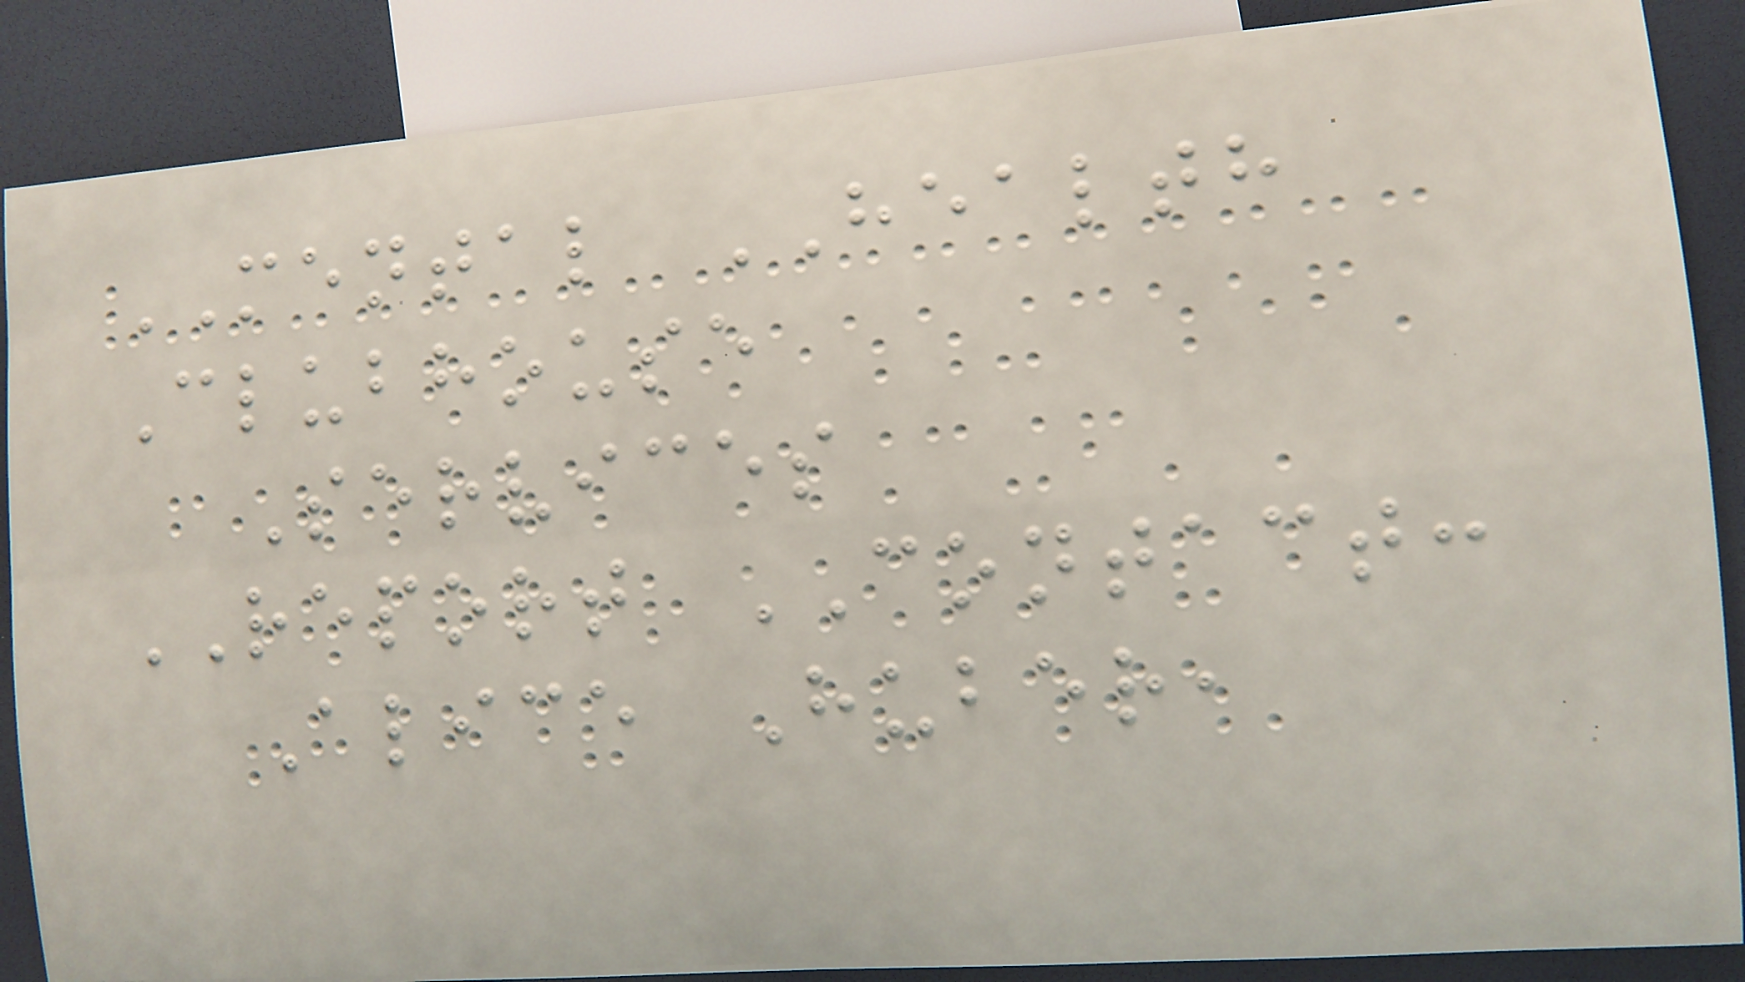MENTAL HEALTH
Clubhouse
Services
REPORT CONTACT:
Alice Huber,
